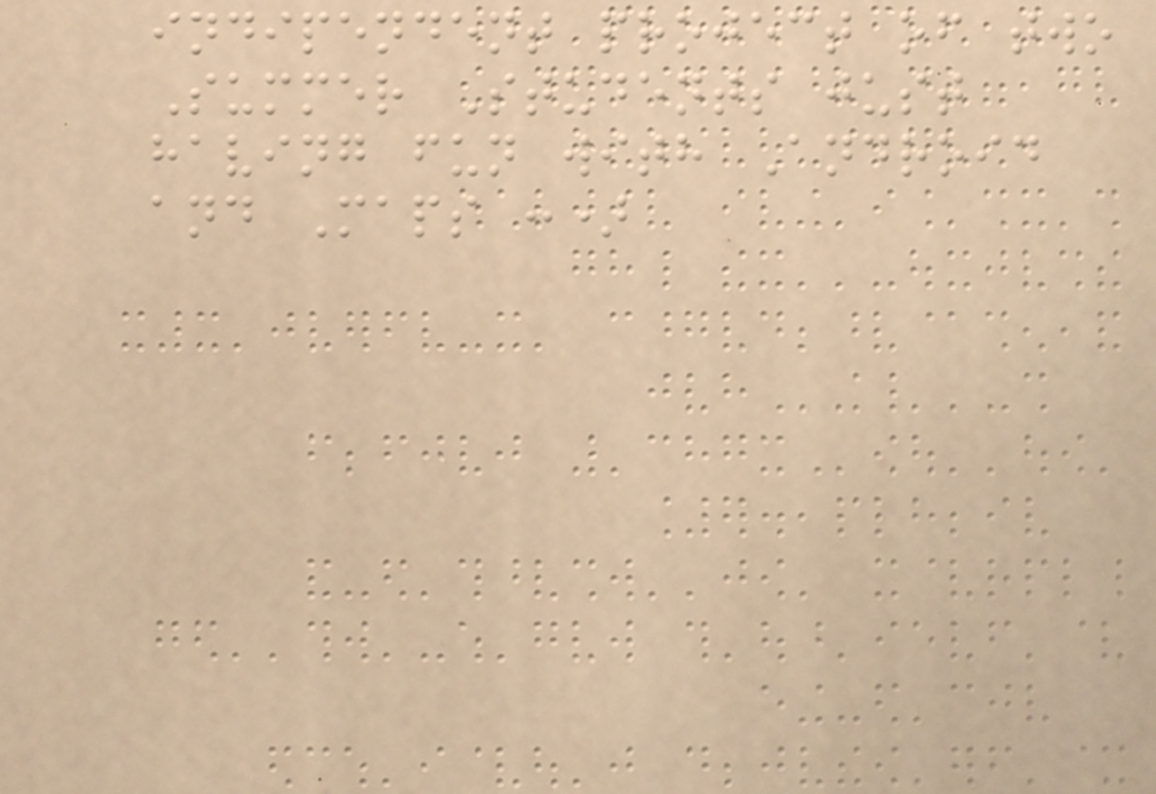indipendent project of two
Summer Students just
having fun with Android
and Maps :)
